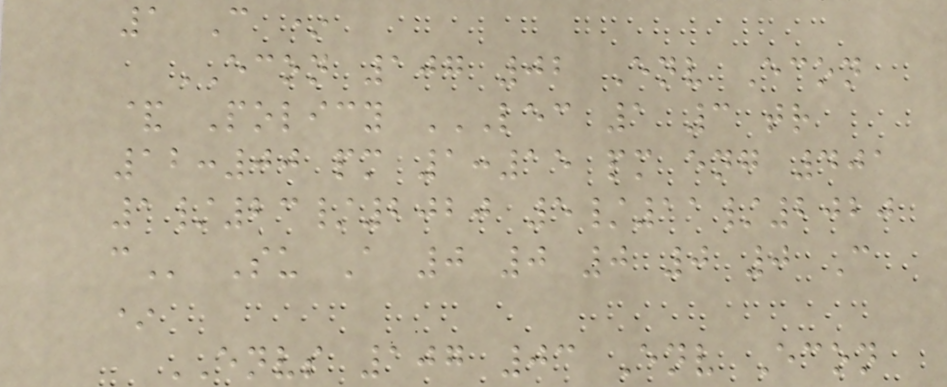1 C *
ECON 107 02 Env Econ
& Policy LEC 1 3 TR
12:00 PM 1:15 PM ENG 401
1/23/2020 5/11/2020
C Su A 0 0 0 0 0 C
*
ENVS 107 03 Env Econ
